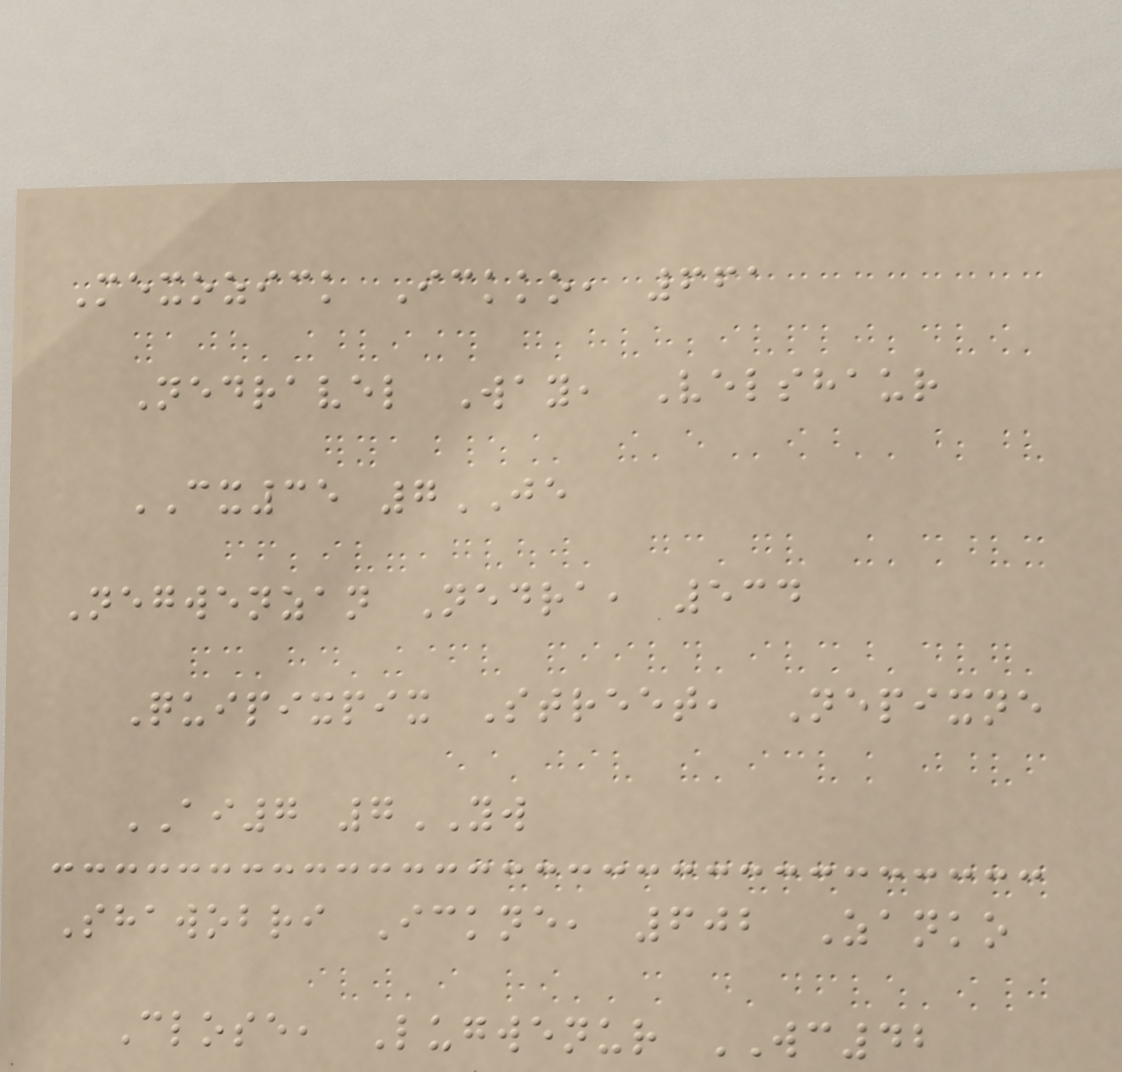Mexozick Ickko, 661
Nedravel Way, Velshaur
CX35 7JE
Negwenzan Nedra, 534
Quipixpix Street, Nepixne
AI7 7YW
Shawobri Ickne, 602 Zanko
Close, Lugwenur WC42
